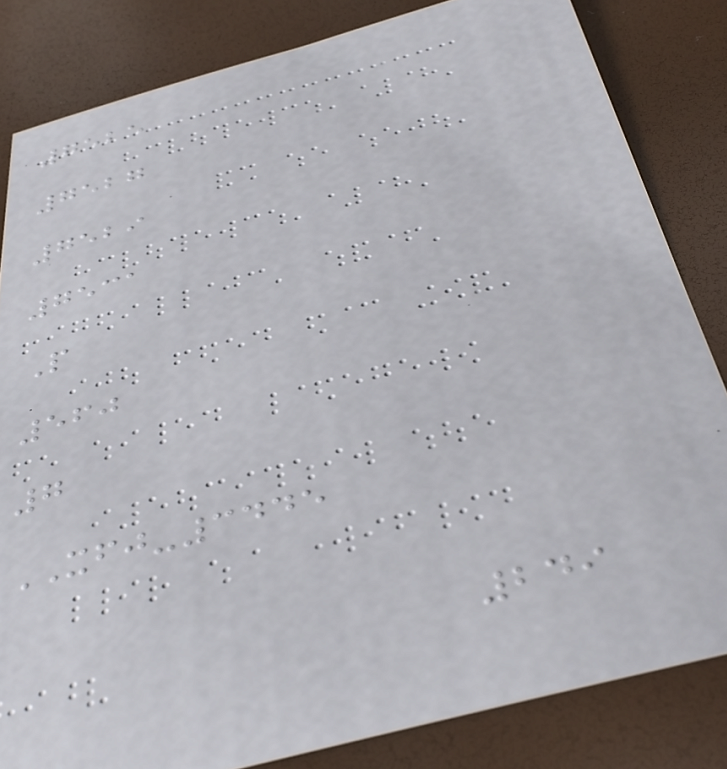7525
7527
7529
7531
P
560
7
XFJ-3445
249
